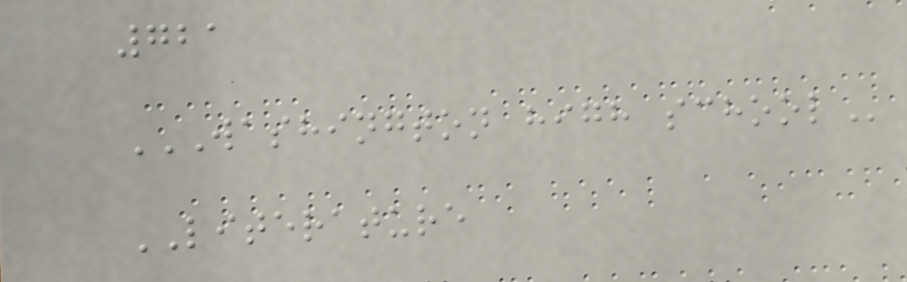721
WASHINGTON HIGH SCHOOL
LITERATURE
